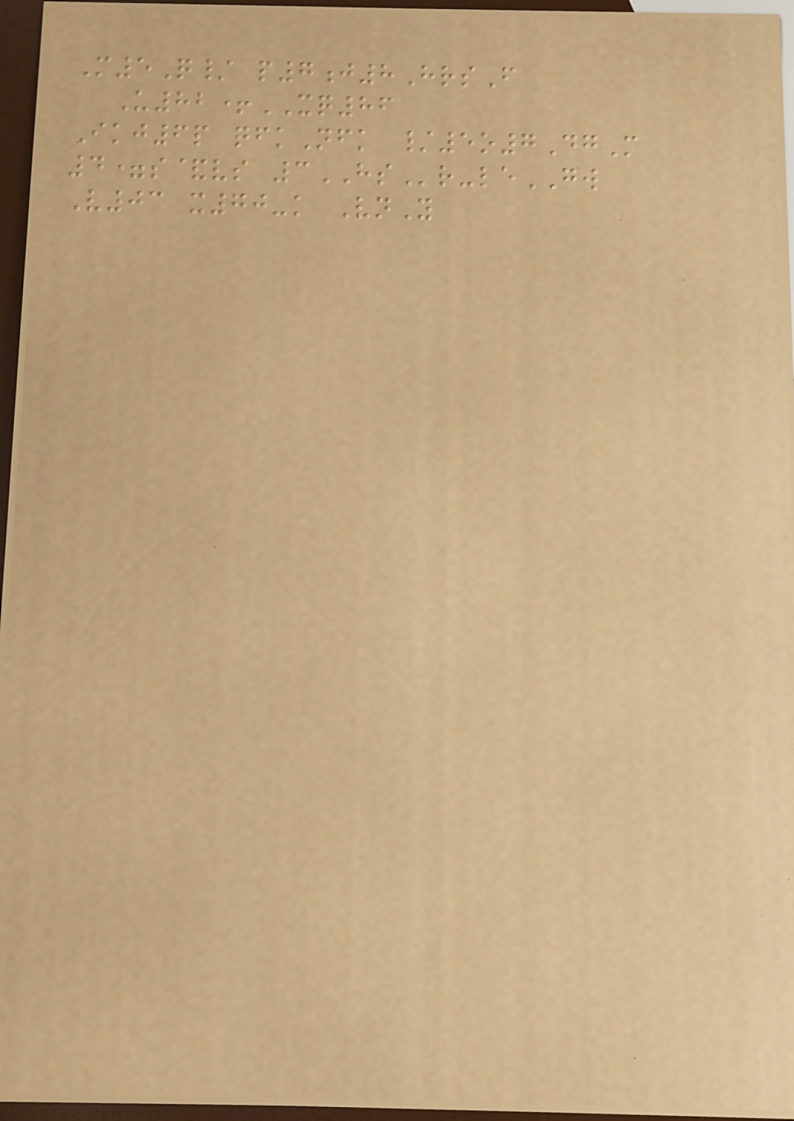M5Q/ p7j8HrsF
U82+XQ86
Ikj6p qfkNfk /5o7DgM
4=s&vs 3HSr-leGW
V03 x70-k VnY
